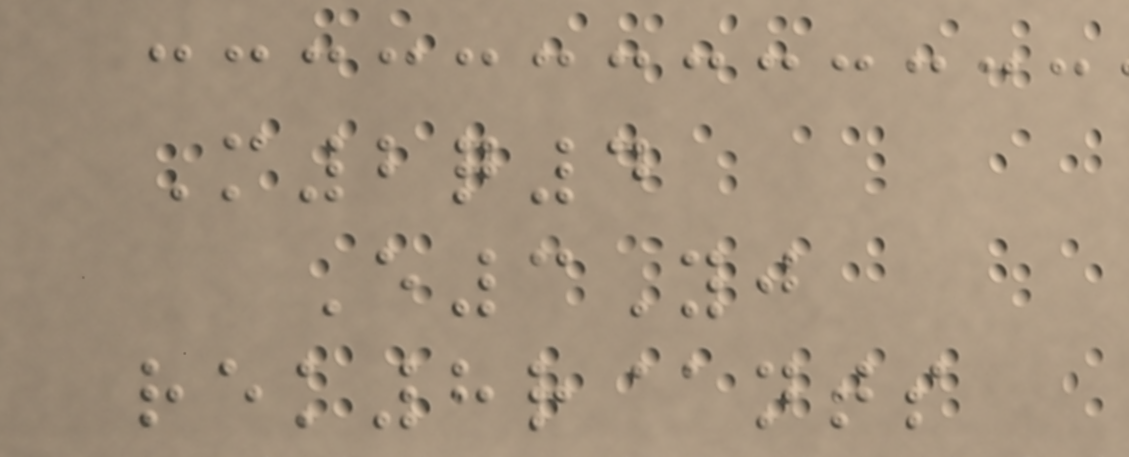M2q4
E3Yj
rek8r@nts
